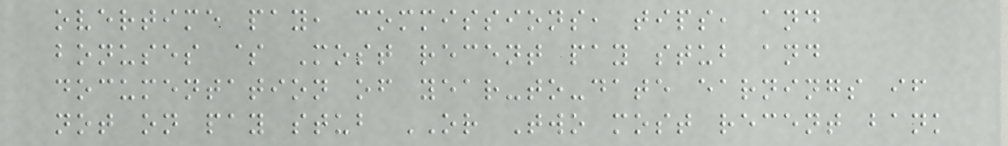overtime pay, commissions, tips, and
bonuses $ Most recent pay stub and
documentation of year-to-date earnings if
not on pay stub OR Two most recent bank
